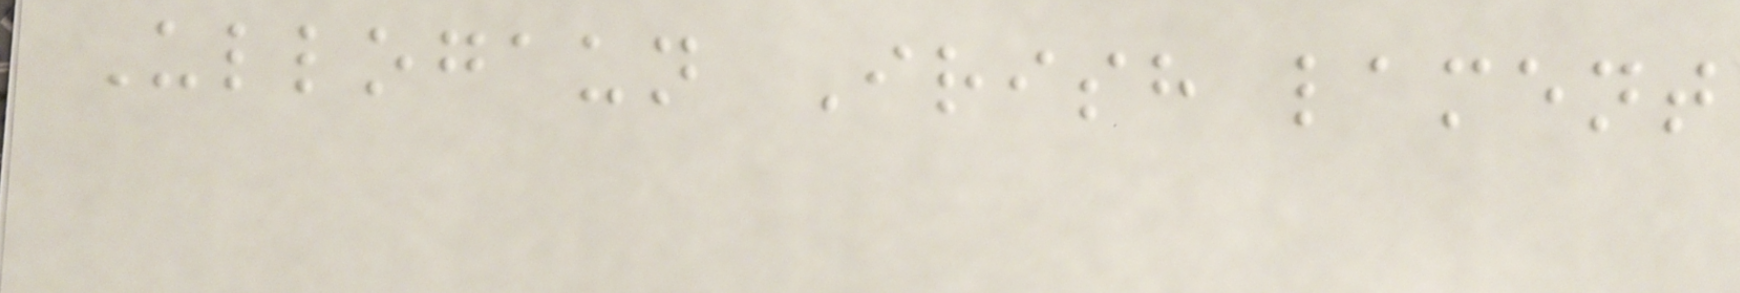Ullogaun Irish lament
